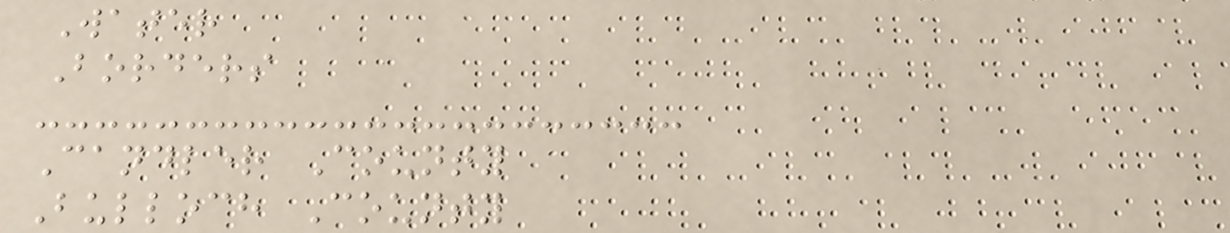Water
Borders
Candler County
Bulloch County
